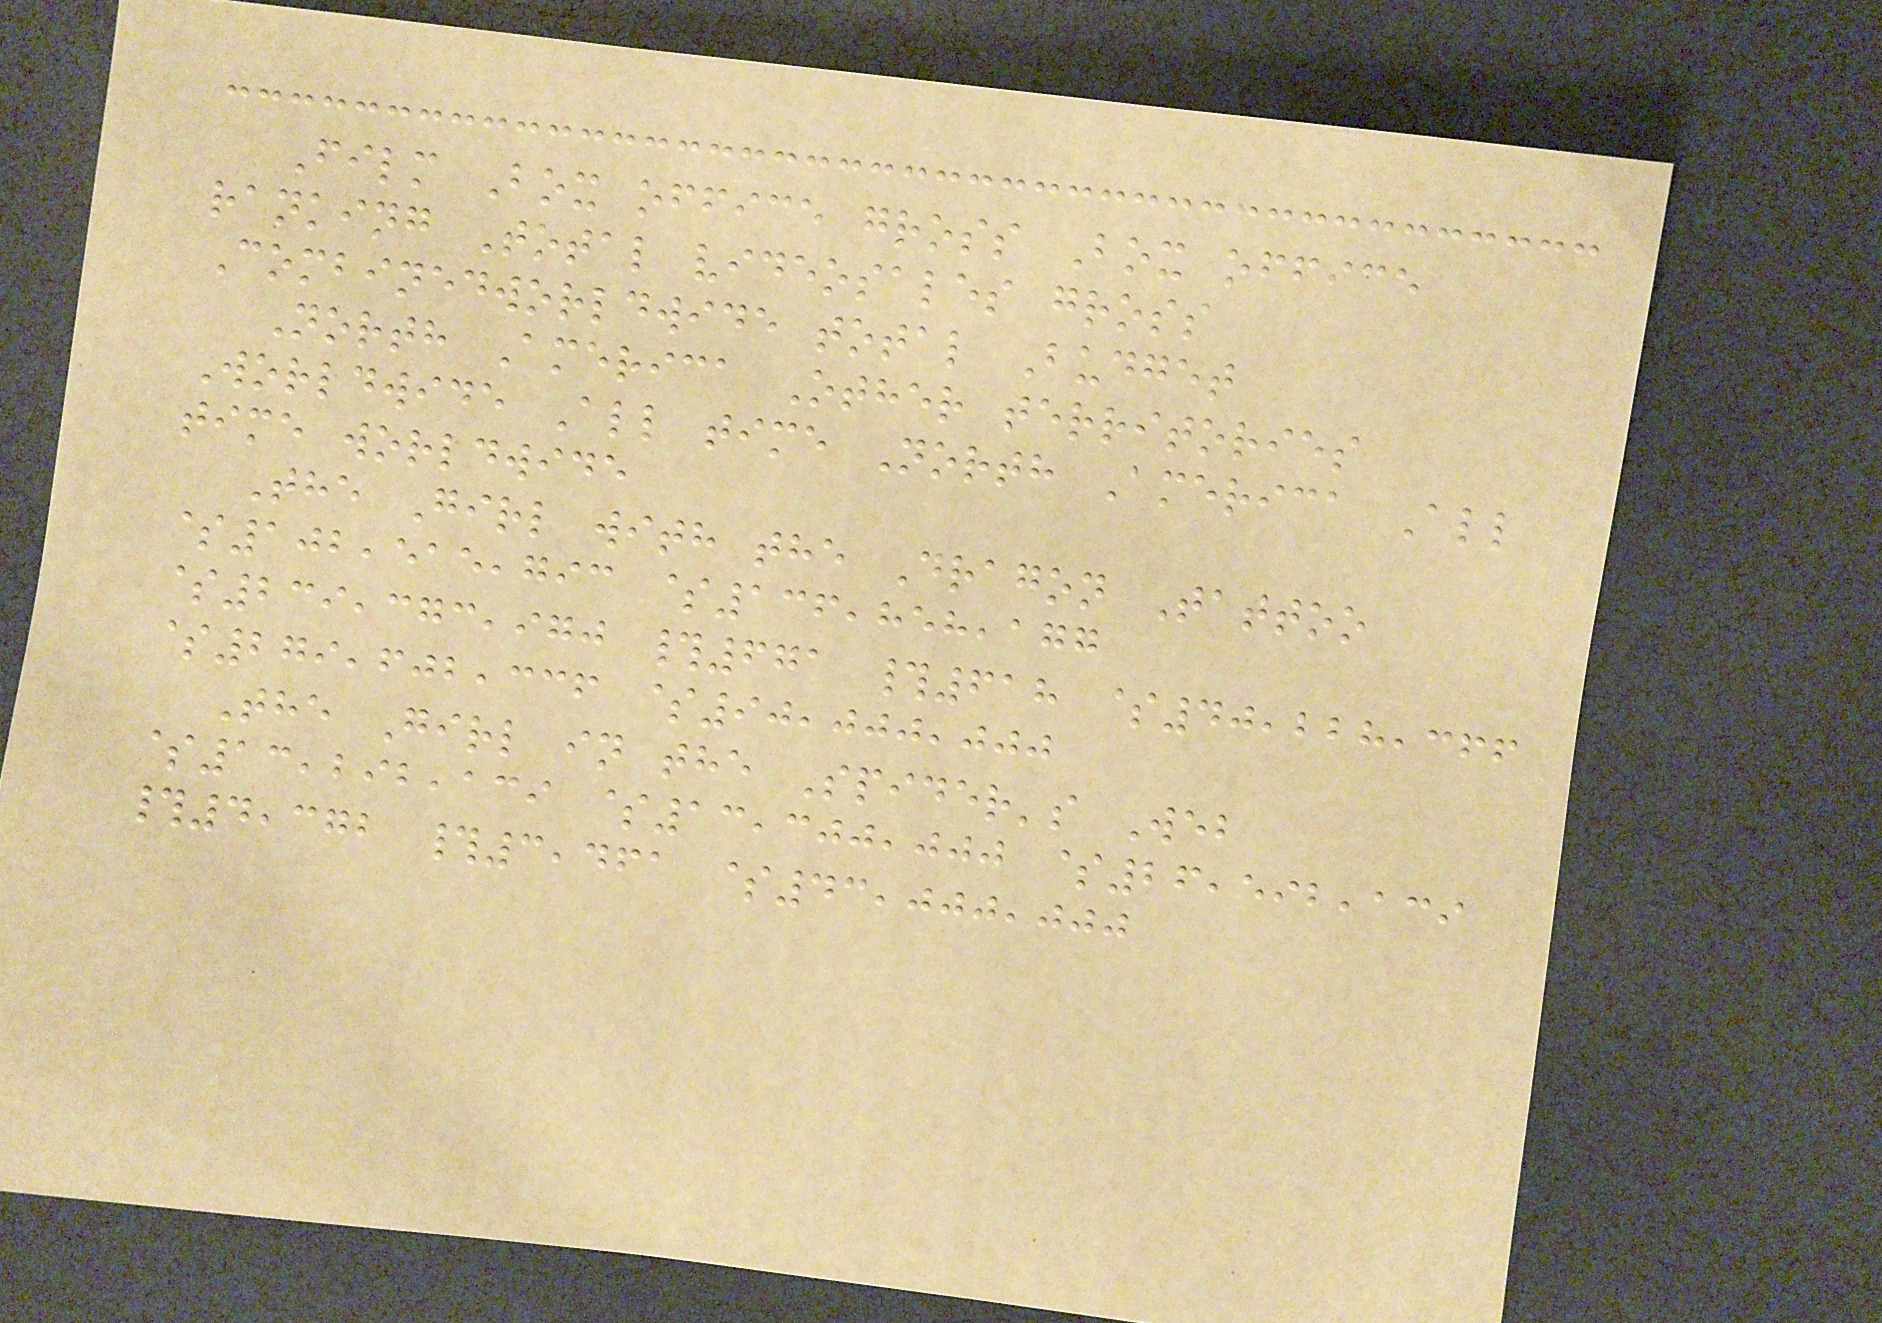Film Box office gross Box office
ranking Total videosales gross
Combinedworldwide total Budget
North America Other territories
Worldwide All time North America All
time worldwide
The Girl with the Dragon Tattoo
$102,515,793 $136,858,177
$239,373,970 #671 #618 $40,228,366
$279,602,336 $90,000,000
The Girl in the Spider's Web
$13,292,139 $13,300,000 $26,592,139
#4,372 #3,461 $43,000,000
